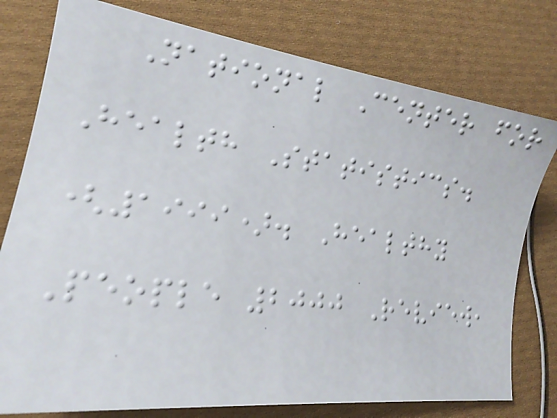National Center for
Health Statistics.
(1999). Healthy
People 2000 Review,
